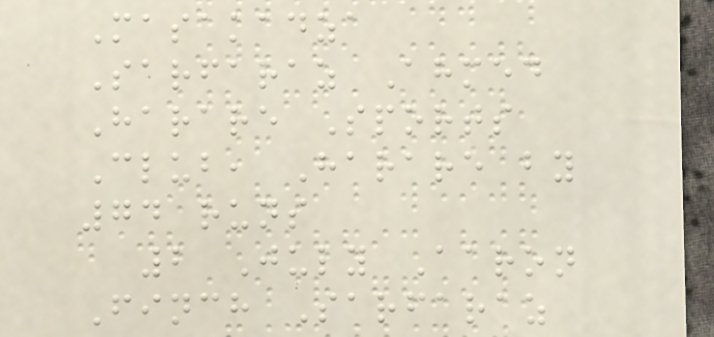Masakadza
Sarfaraz Ahmed
Harare Sports
Club, Harare by
74 runs
2 July Aaron
Finch Sarfaraz
